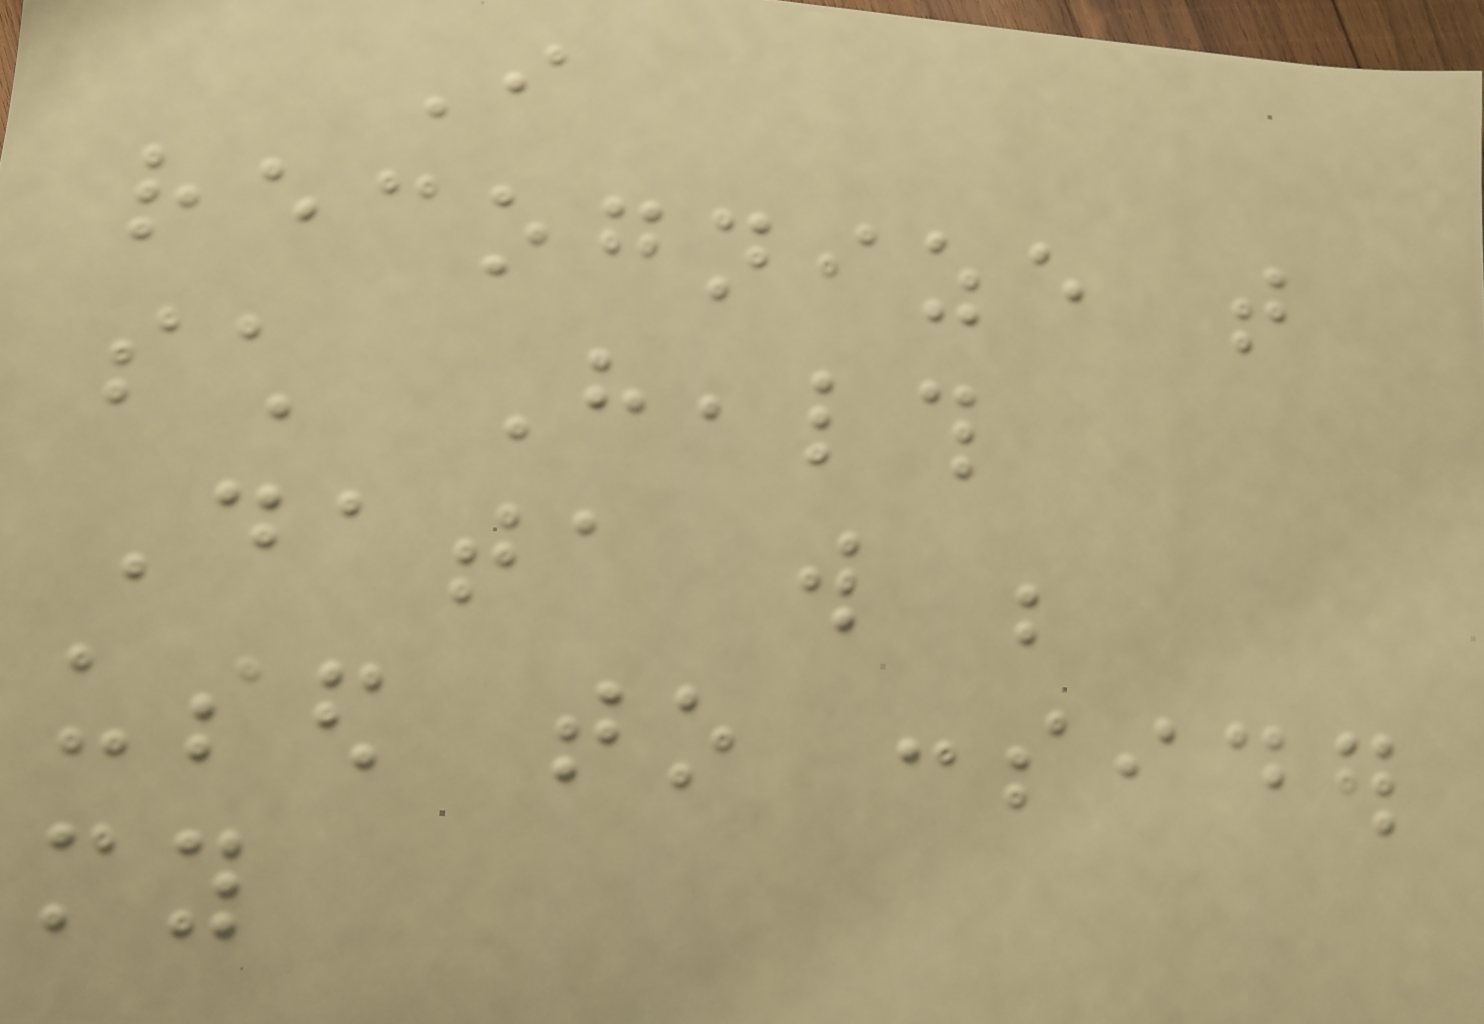I
recognize that
such Health
Data will be
used to consider
my
